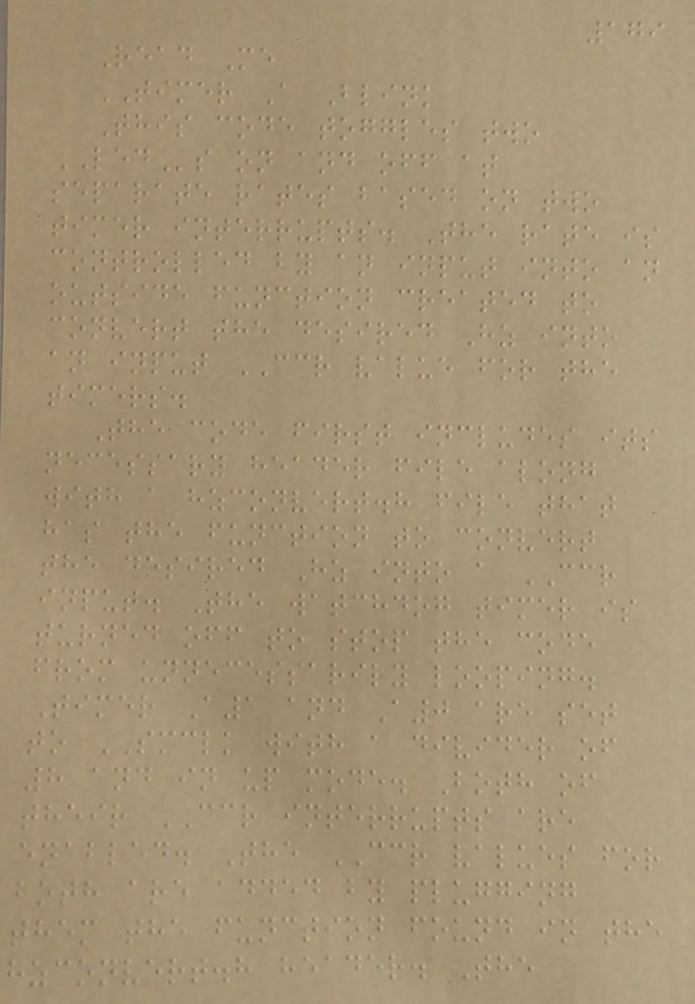179
Read Me
TIMER A Blink
This code toggles two
LEDs on and off at
separate rates based on two
timer interrupts. The rate is
controlled by an input into an
outside function created to
convert the desired Hz into
an input CCR value for the
timers.
The code first includes its
necessary header file along
with a hzconvert.h file that
has the function to convert
the desired Hz into a CCR
input. The watchdog timer is
turned off to stop the code
from unnecessarily looping.
Timer A1 and A0 are set
to SMCLK with a divider of
8 and in up mode. Both of
their CCR interrupts are
enabled. The CCR values for
both are added by plugging
them the function found in the
hzconvert.h header. The
